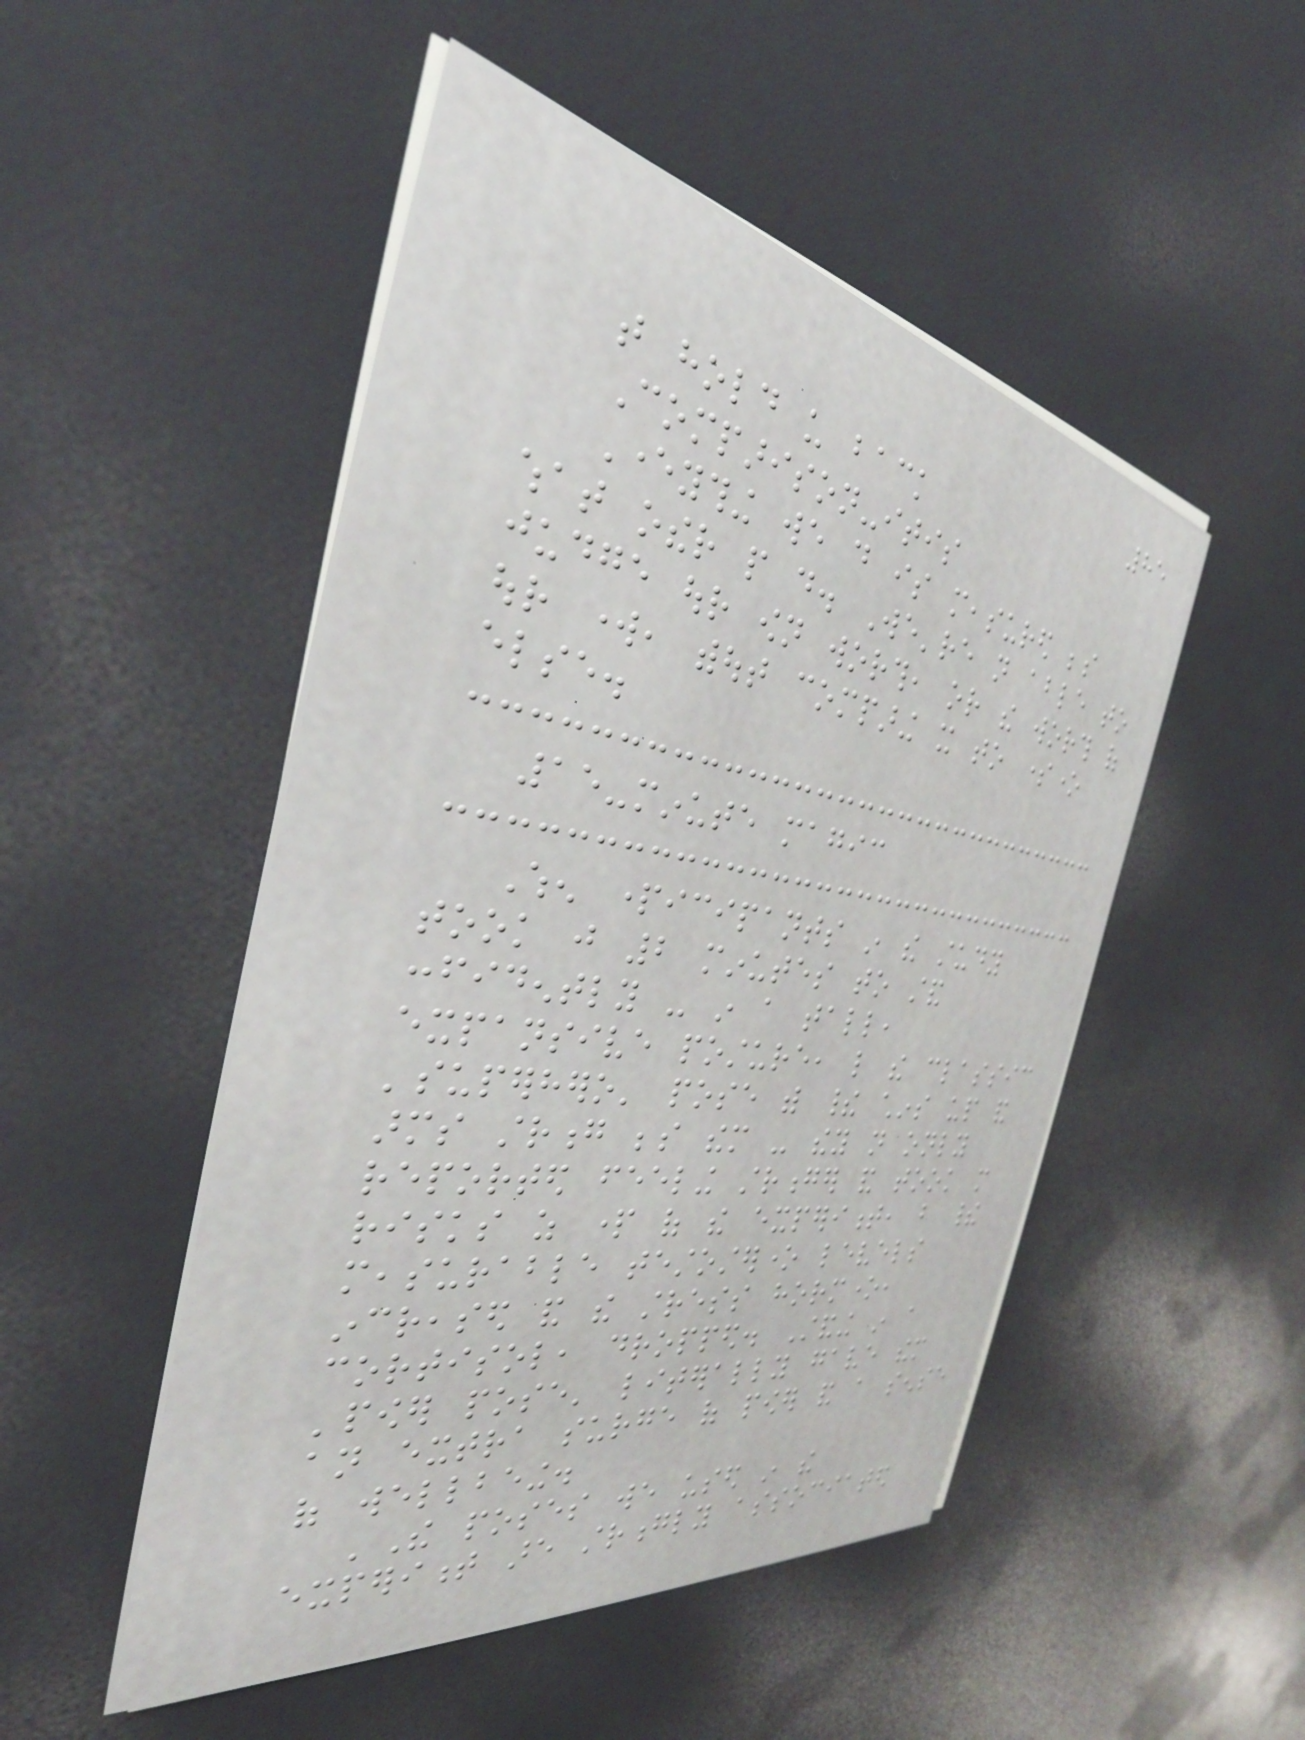85
that hold us back
Comparison-itis
Everything we do is measured beside
what other people do. We're not able to
judge our own worth, or the worth of
our work, without comparing it to someone
else.
15-minute magic
When participants in the study
took just 2 minutes to stand
confidently - in a tall,
expansive posture, like the classic
'superhero' pose with their chins up and
arms strong beside them - they not only
reported feeling stronger and took more
risks as part of the experiment, but their
measurable testosterone levels
increased and the stress hormone,
cortisol, dropped. Standing in a
'power pose' literally gave them
an extra surge of power and a sense
of wellbeing.
'The poses we used in the
experiment are strongly associated
